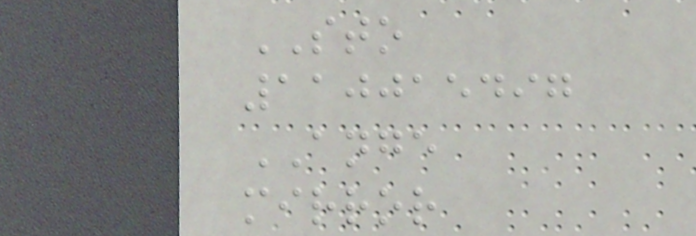STO
110015497
ANGE
mirror
